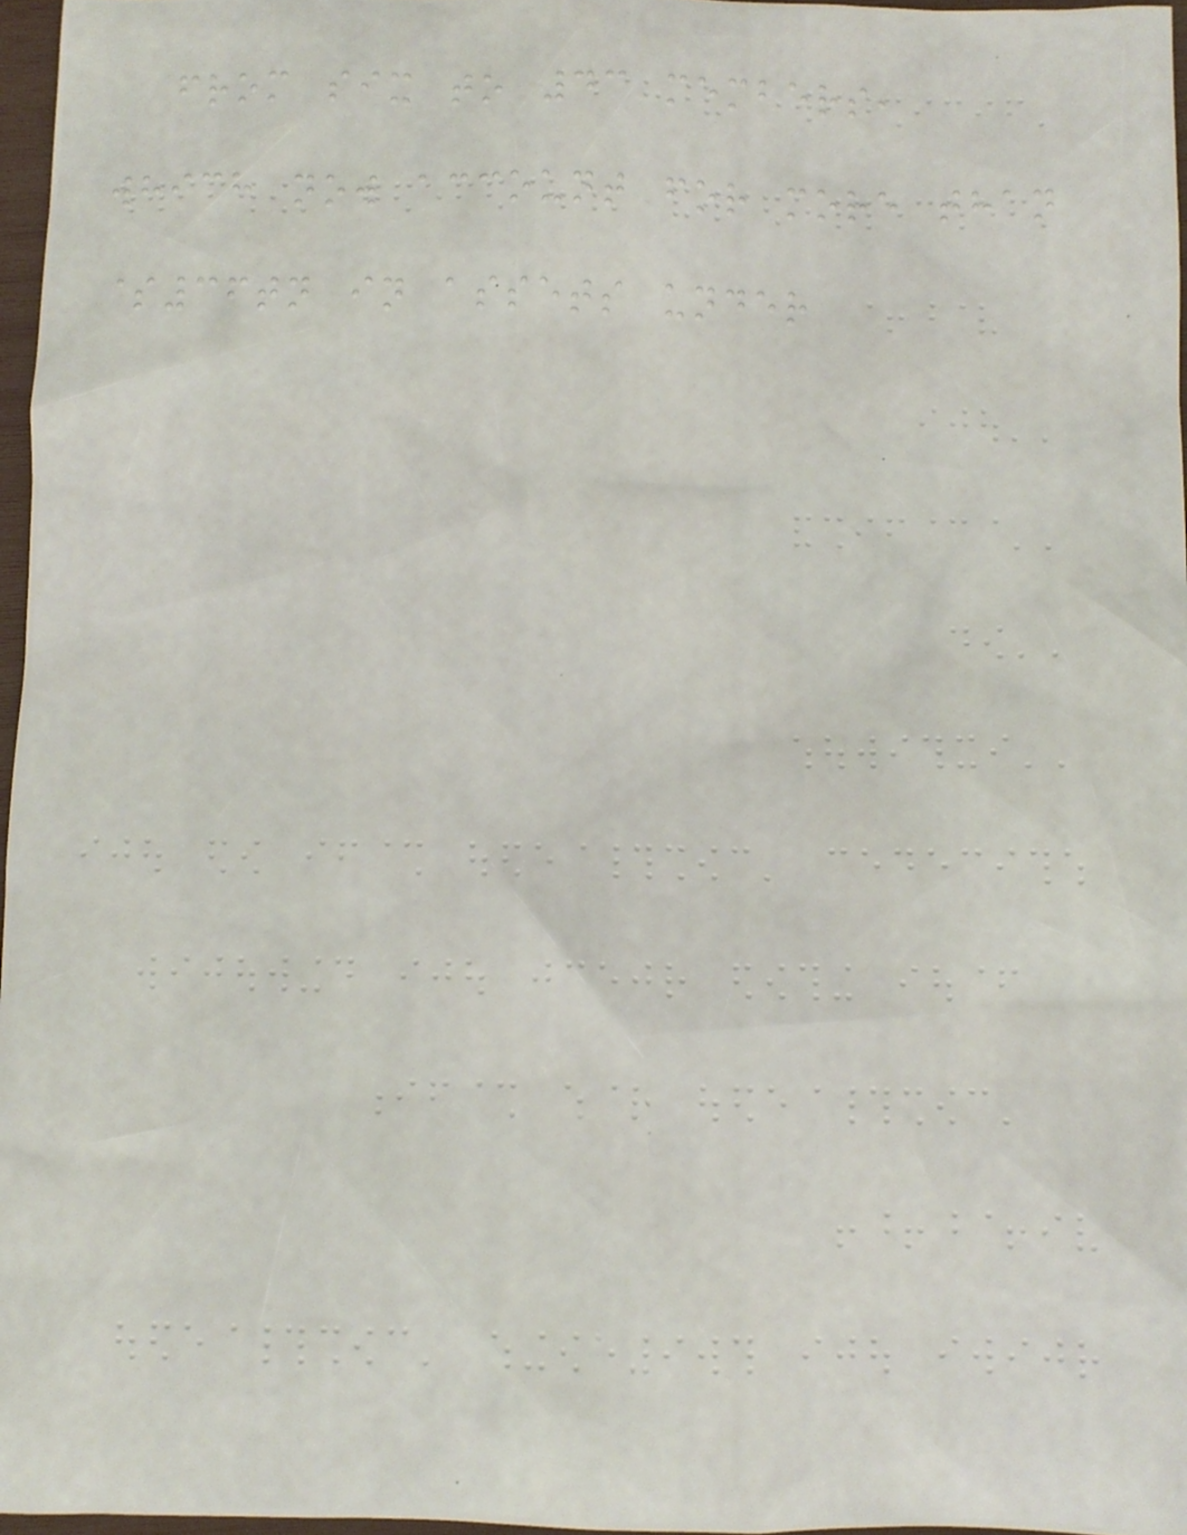from six to 43 members,
which now account for more than
$36tn in assets under
